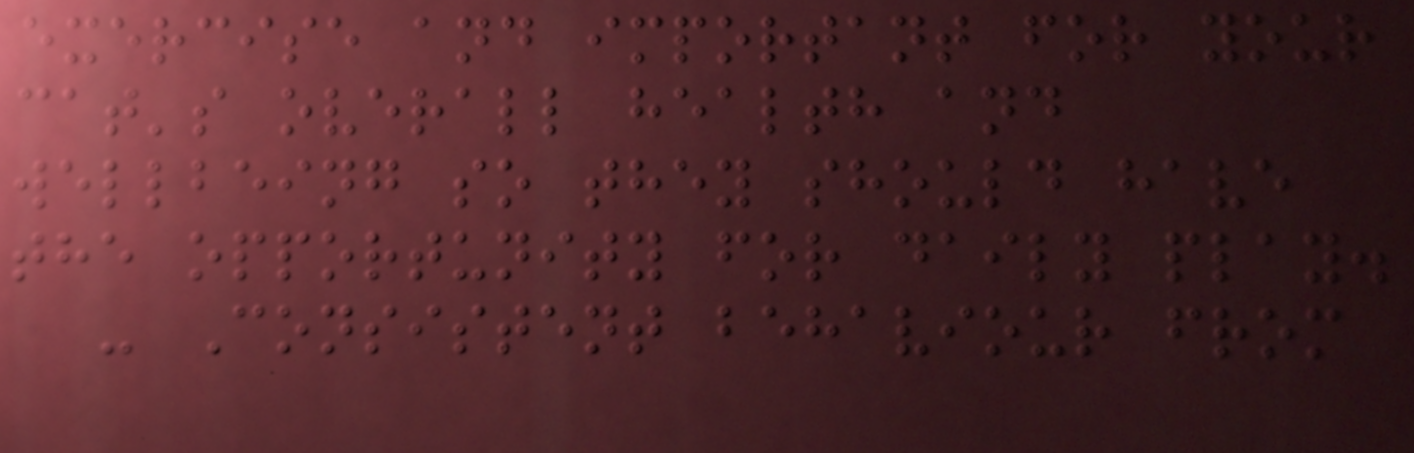exercise and important for your
cat's overall health and
wellbeing so they should have
the opportunity for daily play.
- Consistent behaviour from
